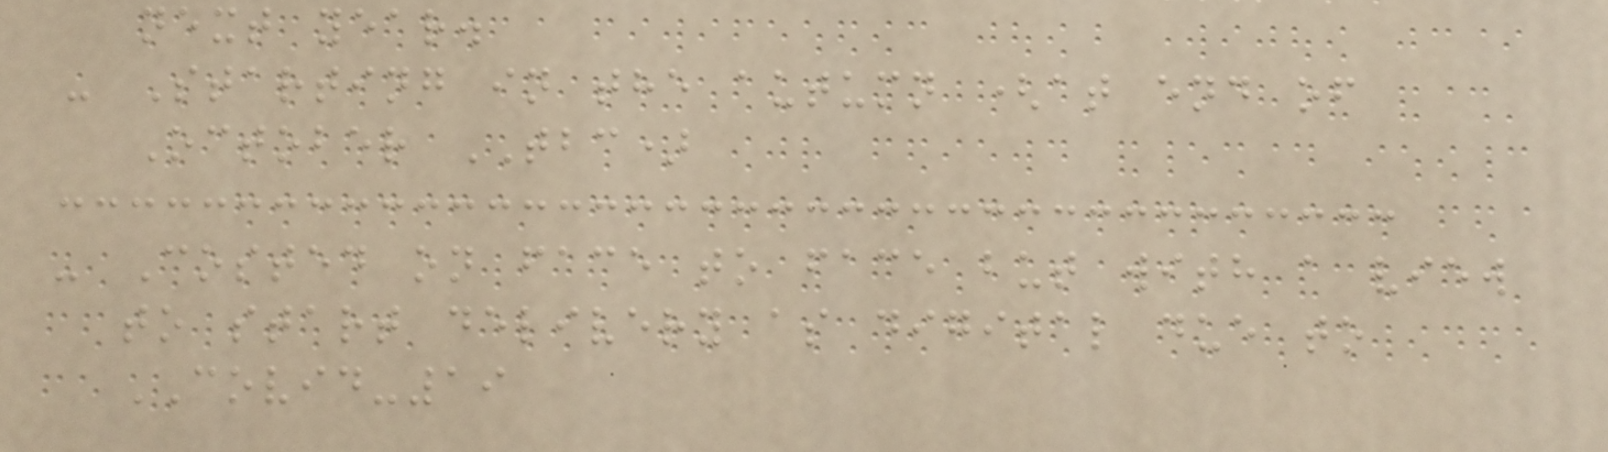next year.
- Starting in the autumn (at end of
October TBC)
- Costed on face to face but with a view
to start delivery as digital due to
COVID-19
